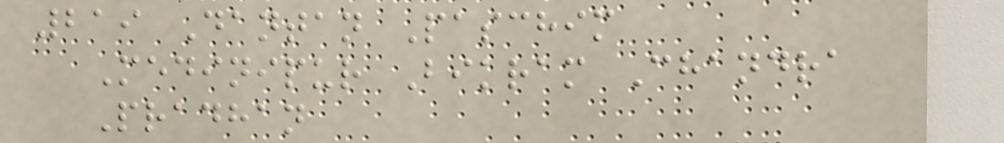219 Dantan Paschim
Medinipur Bikram Chandra
Pradhan
